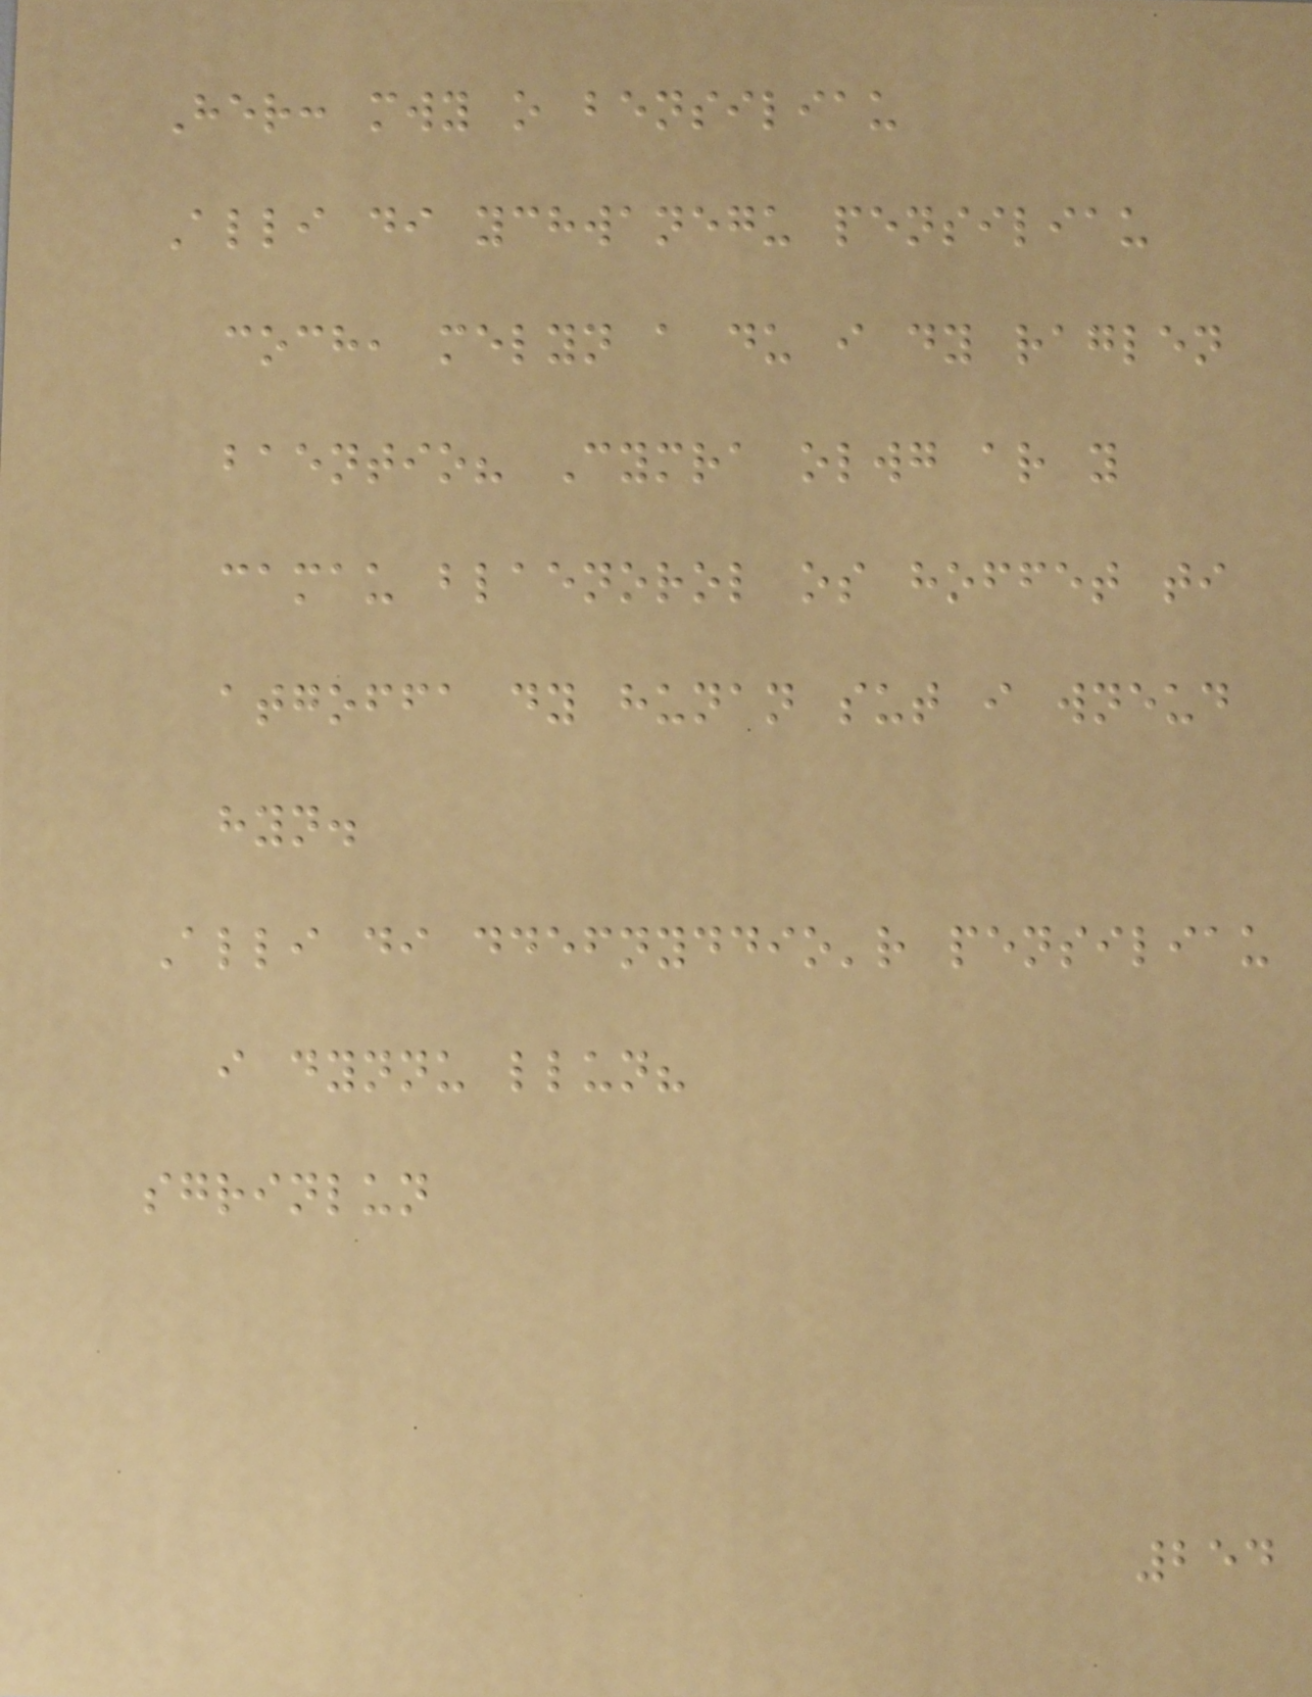Her: mwy o bensiliau
Alli di ychwanegu pensiliau
coch, melyn a du i dy raglen
baentio? Cymra olwg ar y
camau blaenorol os hoffet ti
atgoffa dy hunan sut i wneud
hyn.
Alli di ddefnyddio'r pensiliau
i dynnu llun?
sgrinlun
254
